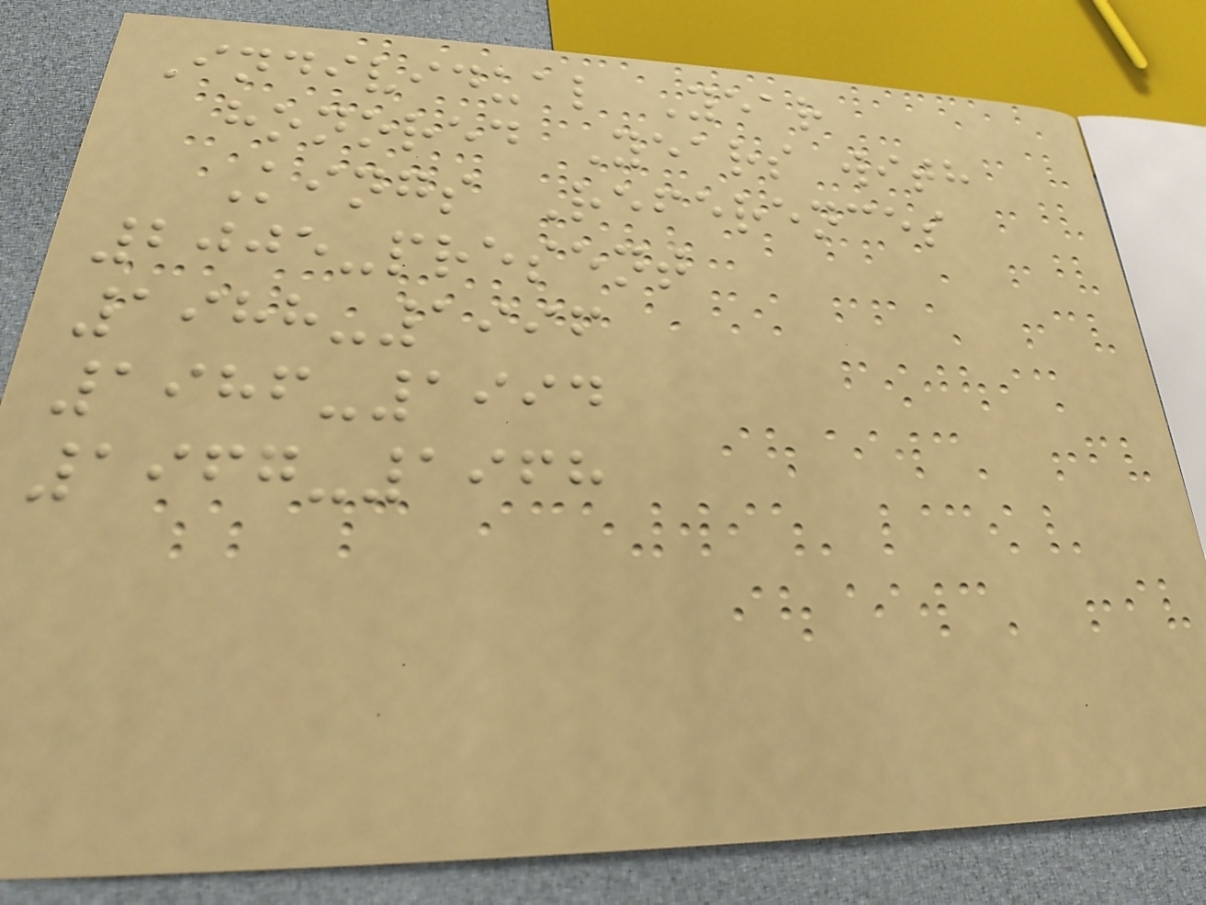Individual Year
honored Years with
Kings References
2005-present
1988-1996
1986-1994
1967-1968
